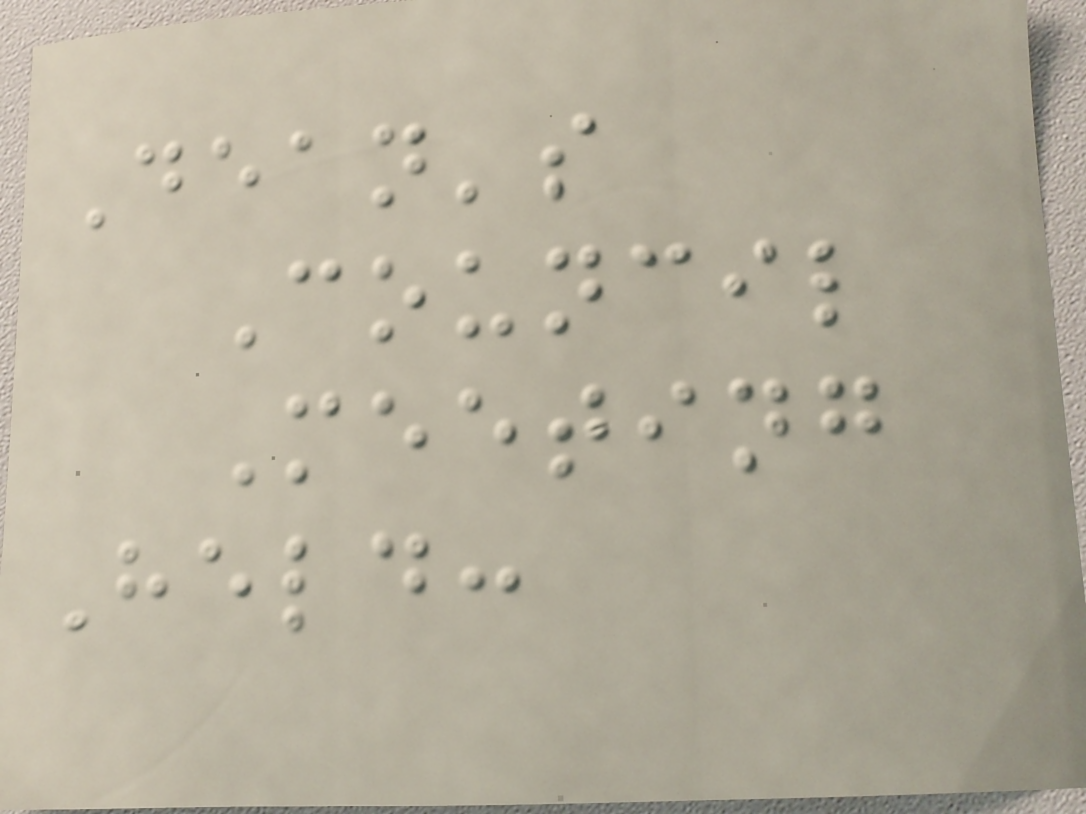Dean's
Council
Meeting
Held:
